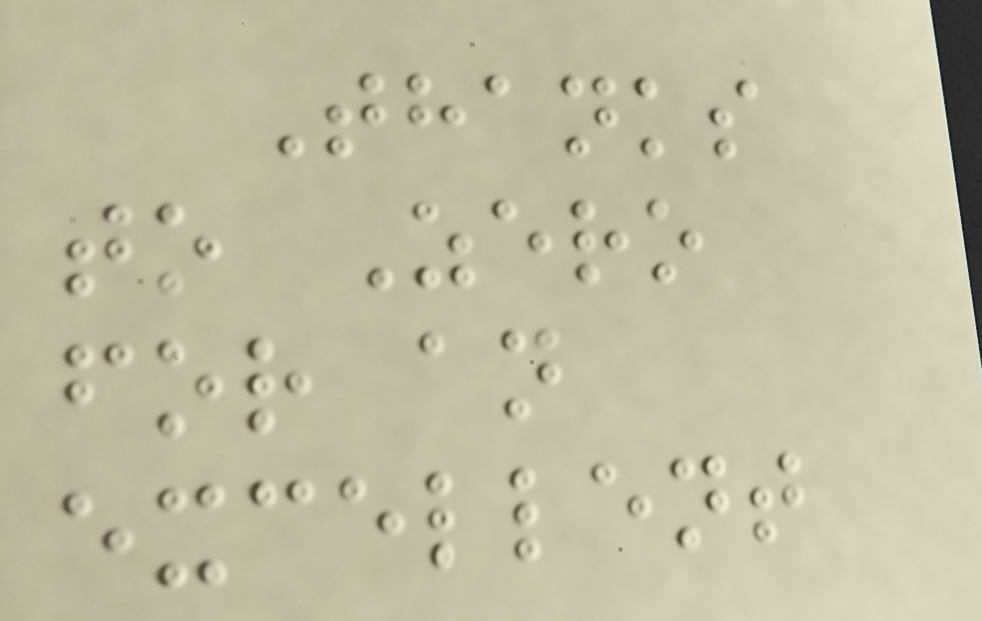Thanks
to Zero
for an
excellent
